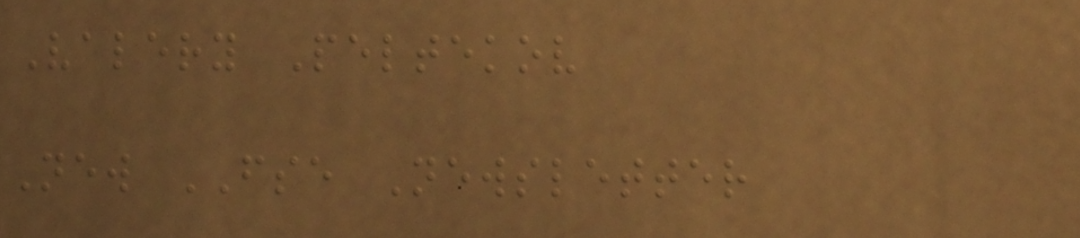Valery Peltekov
New FSE Newsletter
